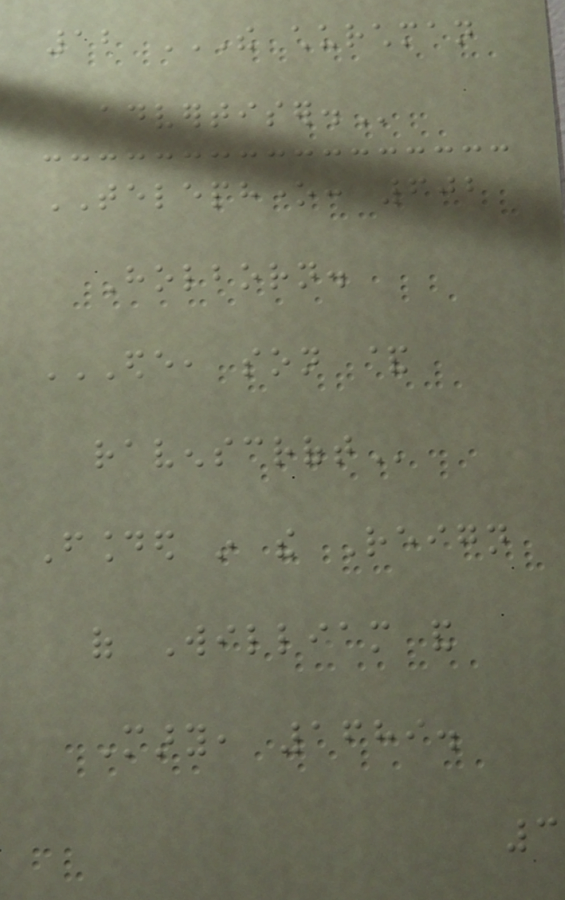12 THE CHURCHMAN
ADVERTISER.
TELEPHONE: 602
Holborn.
EDE, SON &
RAVENSCROFT
Founded in the Reign
of William and
Mary, 1689.
3
